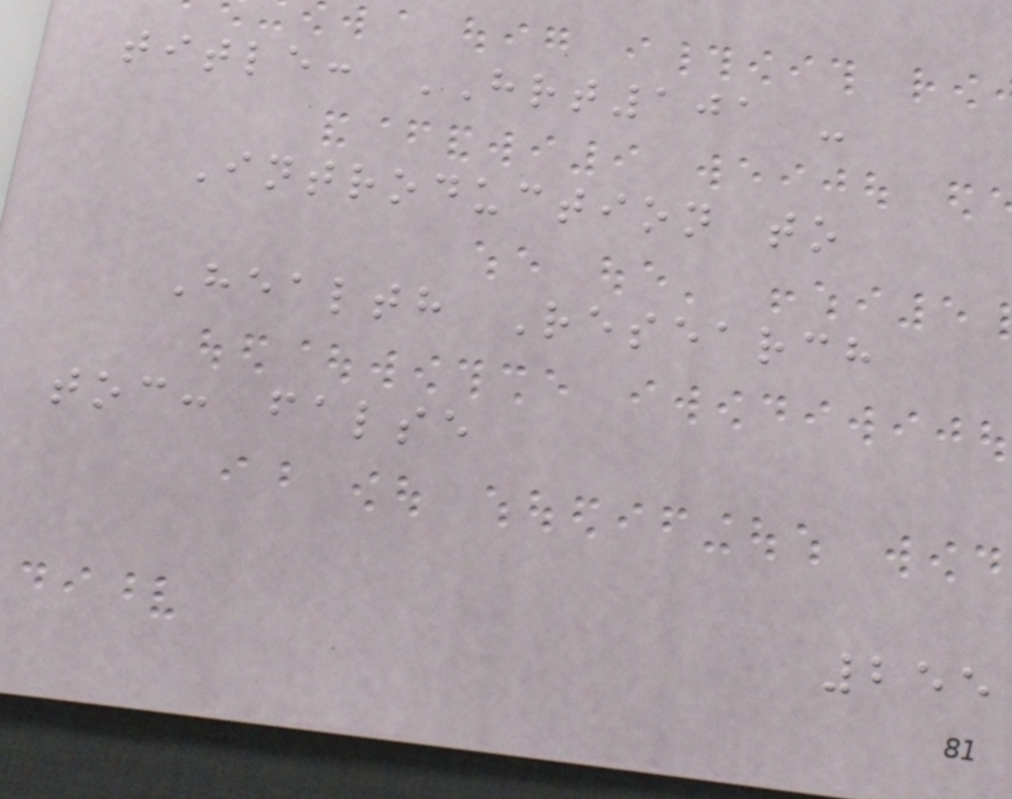title: HRT101 -
Introduction to
Health Research
toc: false
255
